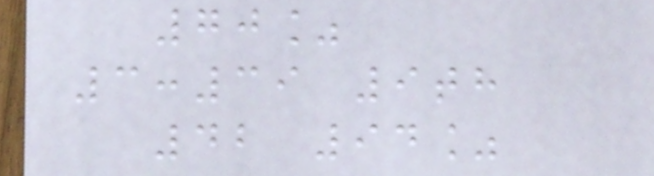70%
3:39 9th
42 94%
